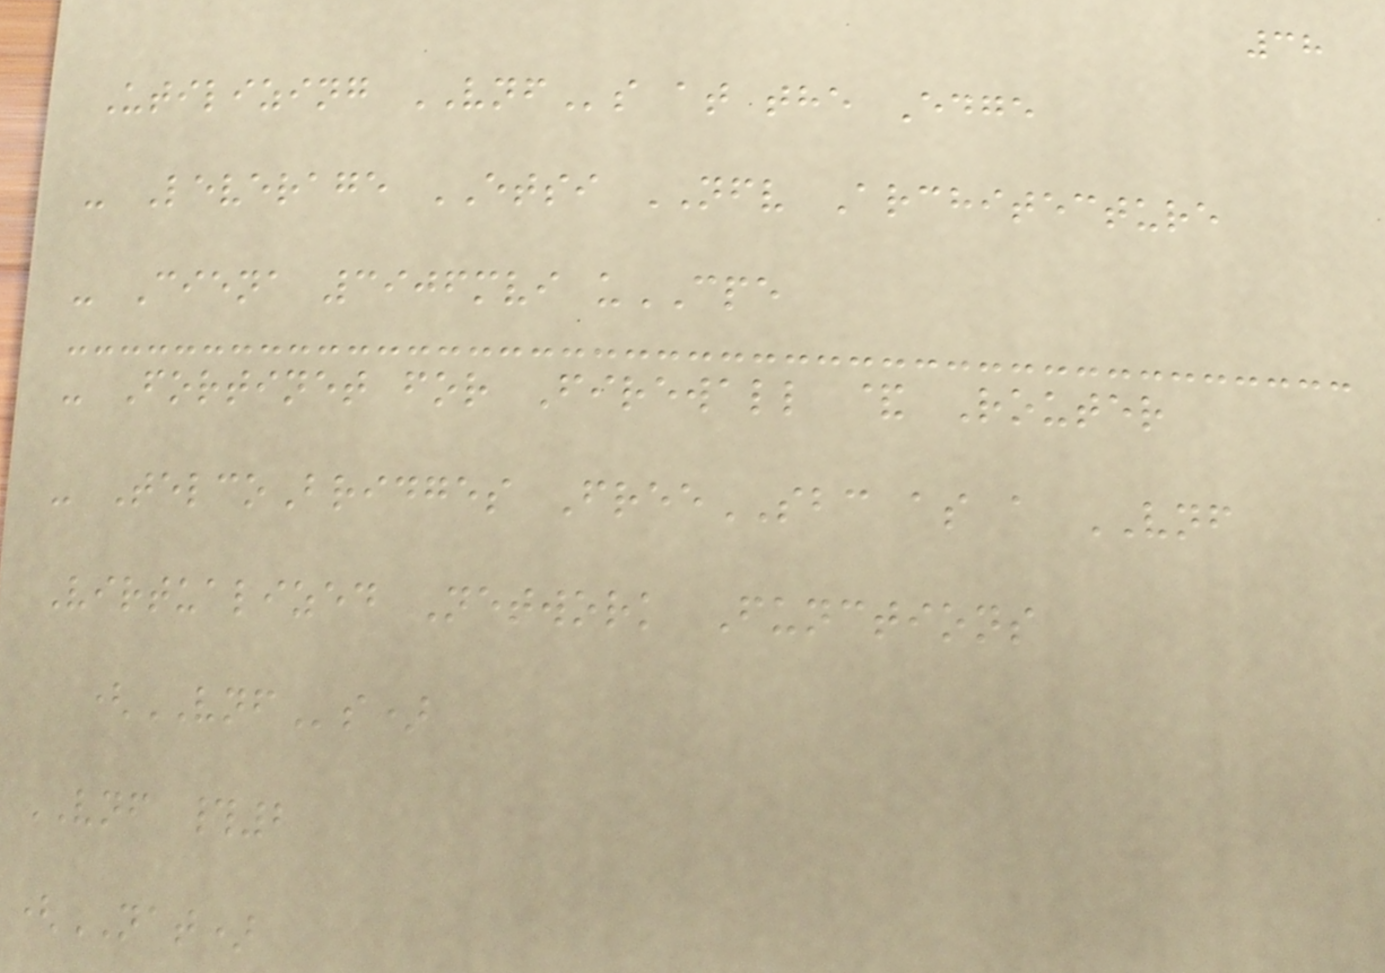38
Utilizing VNFs at the Edge
- Leverage ETSI NFV Architecture
- Ciena 3906mvi uCPE
- Fortinet for Firewall & Router
- TelcoBridges FreeSBC as a VNF
Virtualized Network Functions
(VNFs)
VNF #2
(NAT)
